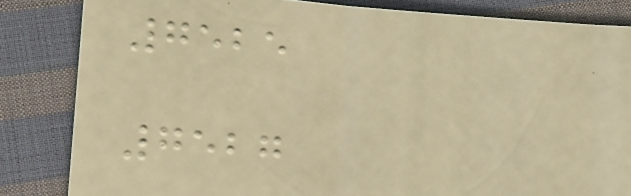7525
7527
